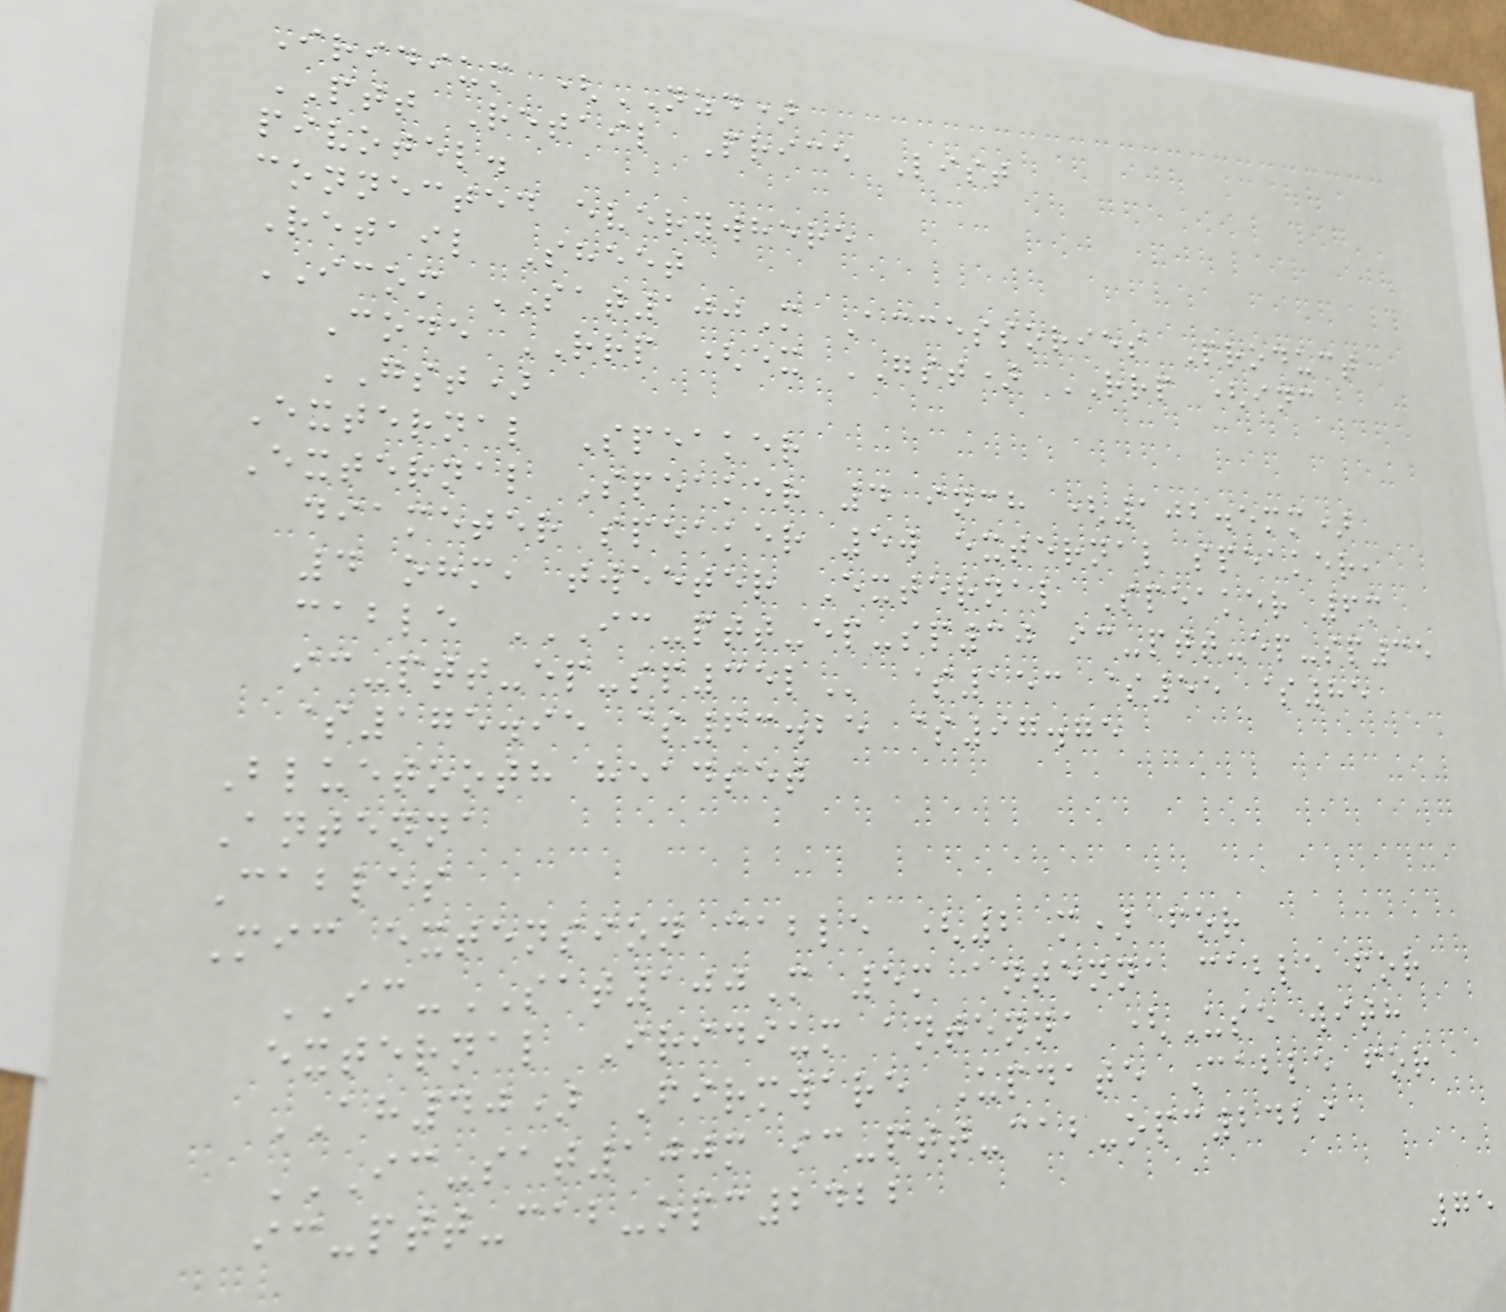Iridium (NZD)
PTT Retail Price List
pivotel.
connected everywhere
Retail Sheet
ICOM SAT100M Accessories Product
Code RRP (ex GST) RRP (inc
GST)
External Speaker
External Speaker 4 inch (102.5mm)
diameter speaker 5w external speaker,
4 ohm, tweeter External Speaker 6m
cable IC-PTT-EP-SP30 IC-PTT-EP-SP35
IC-PTT-EP-SP35L $153 $55 $85
$175.95 $63.25 $97.75
Bluetooth headset
Antenna
Cables
Mic extension cable (2 m) for
IC-SAT100M 5m antenna cable for
external Iridium antenna (Use with
AH40) Firmware Update Cable for
IC-SAT100M IC-PTT-CAB-OPC2429
IC-PTT-CAB-OPC2422
75
